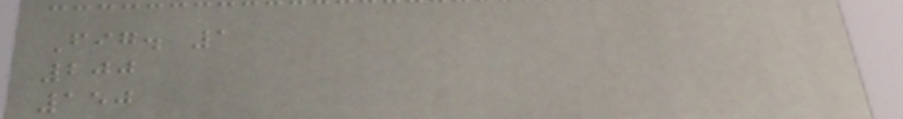Fig. 1
200
150
